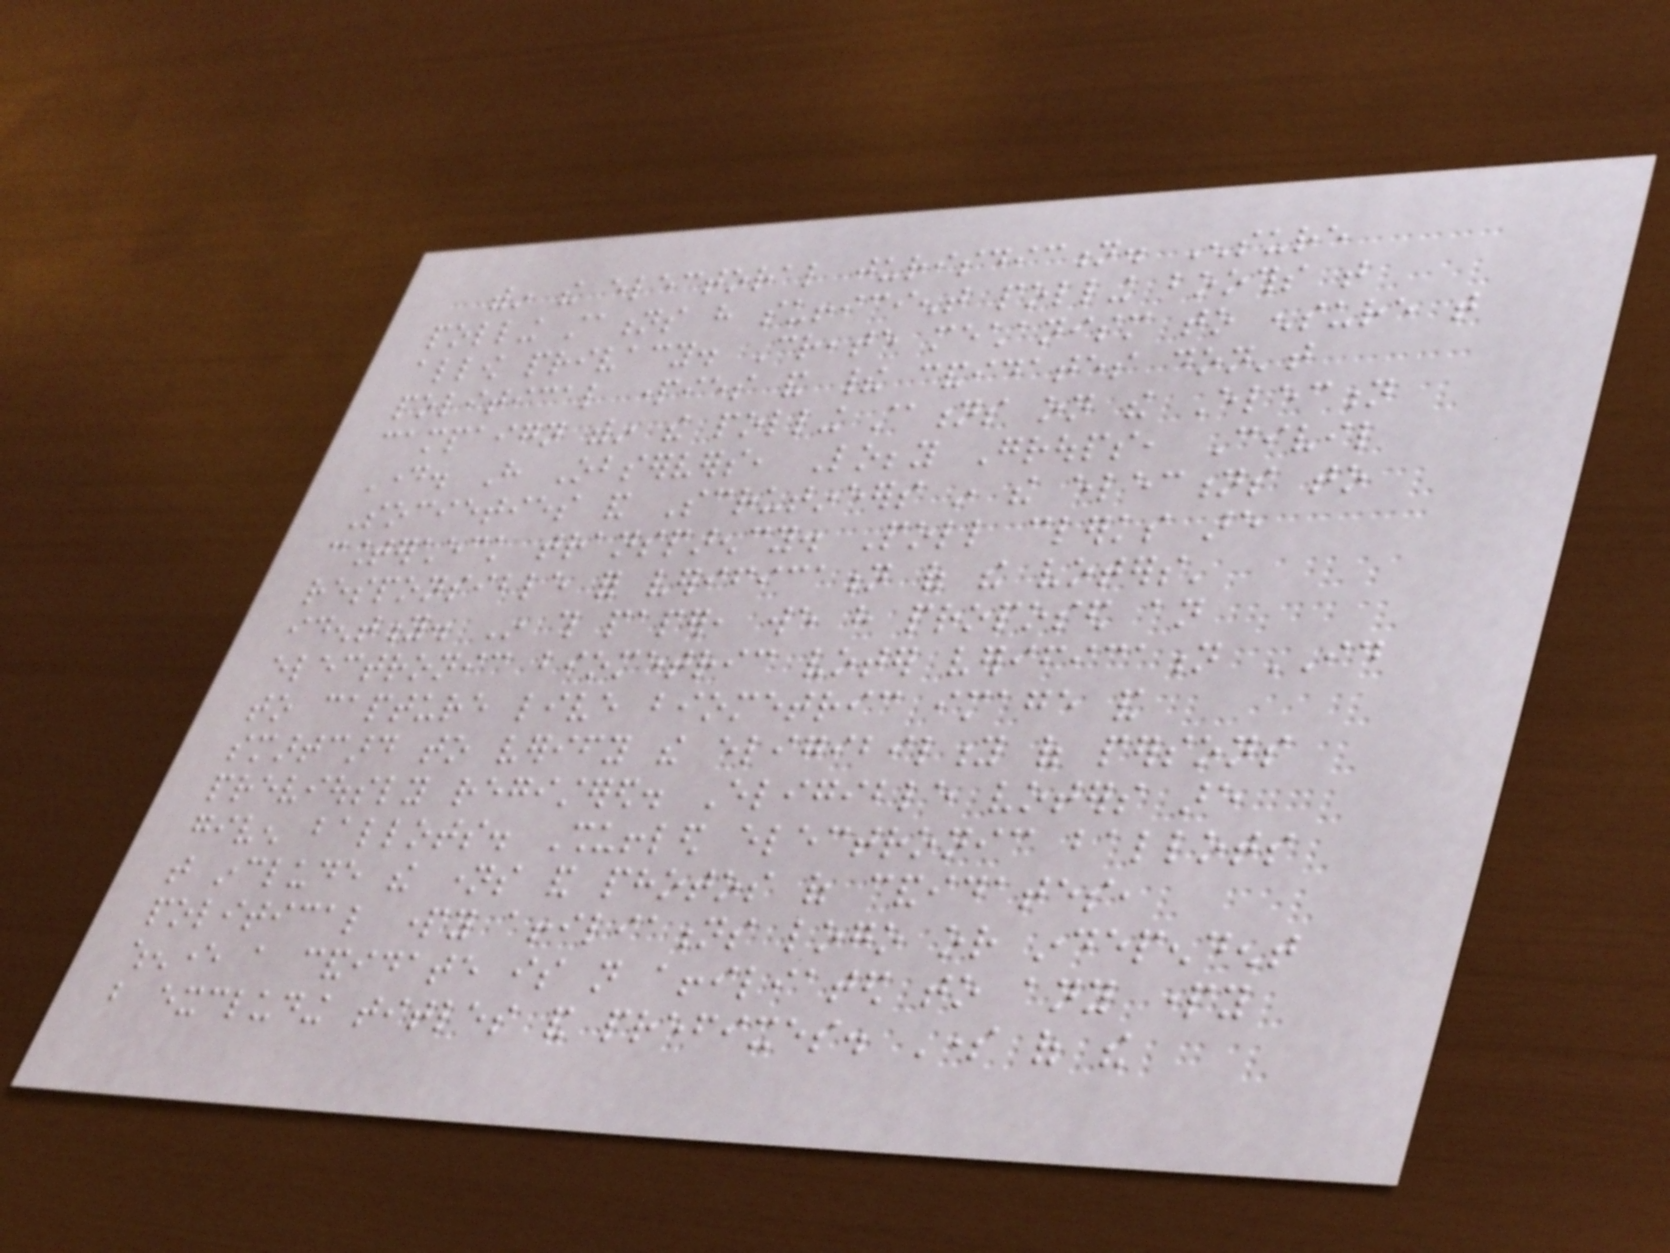within the electoral jurisdiction. Ensure
polling stations have sufficient polling booths that
allow privacy. Create mechanism to ensure that
political parties and their candidates don't
campaign within the polling stations on the Election
Day. Have Observers, Lobby Groups, Civil
Societies and Scrutineers in the elections to
countercheck transparency. Poll clerks are
responsible for verification of the voters'
identity. In this paper, we have proposed an
electronic biometric voter verification ID
to capture live biometric image and
smartcard to verify the eligibility of persons
previously registered. Eligible voters are
given ballots. Shuffled electronic ballots
that include the names and photos of candidates,
political party affiliations logo or independent
whenever a candidate is not affiliated to any party
but excluding titles and prefixes. Some of the
